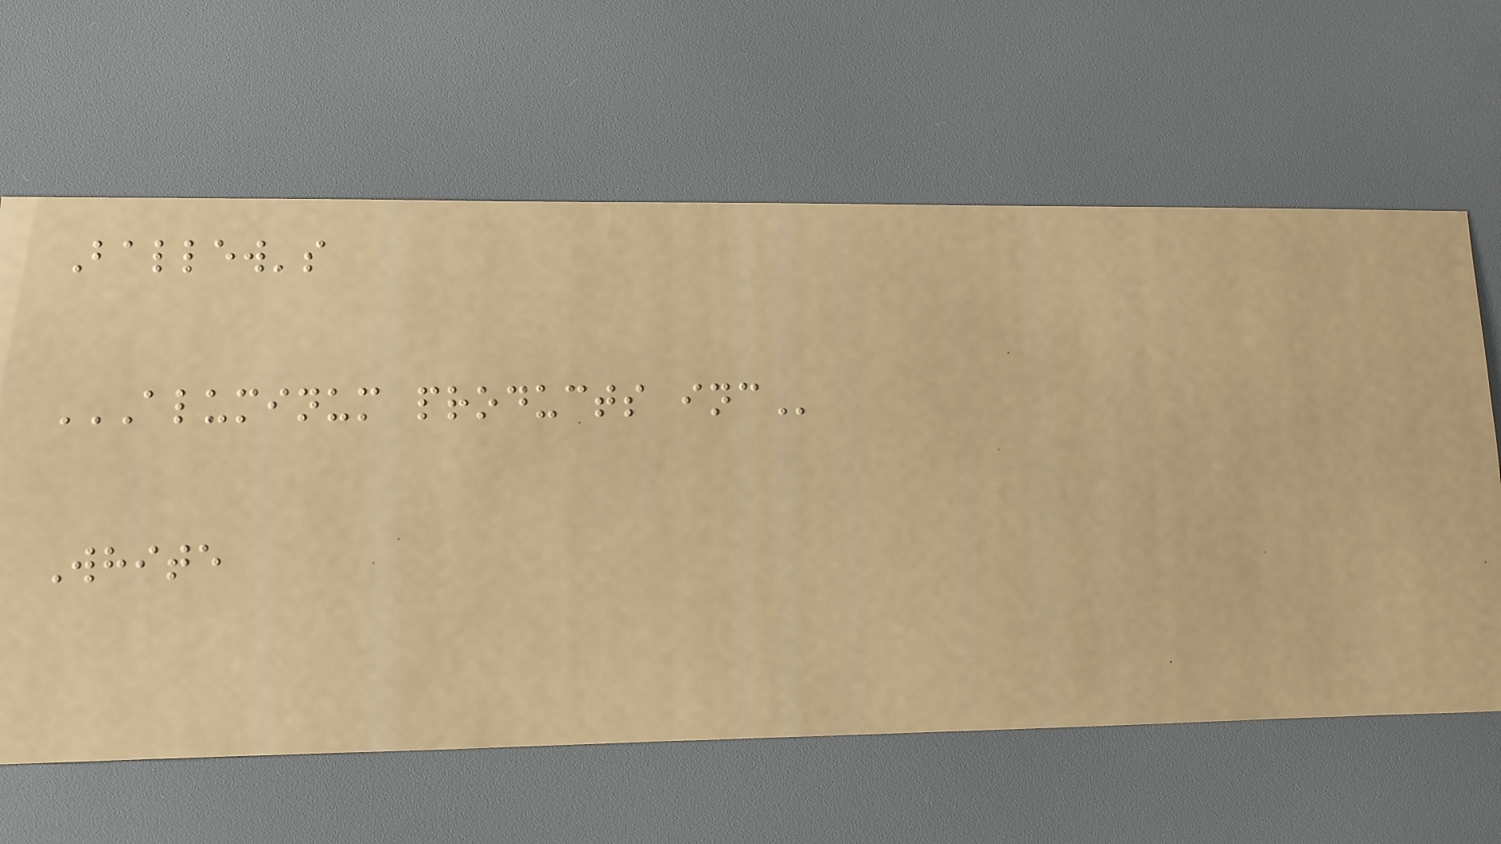Ballew's
ALUMINUM PRODUCTS INC
White
